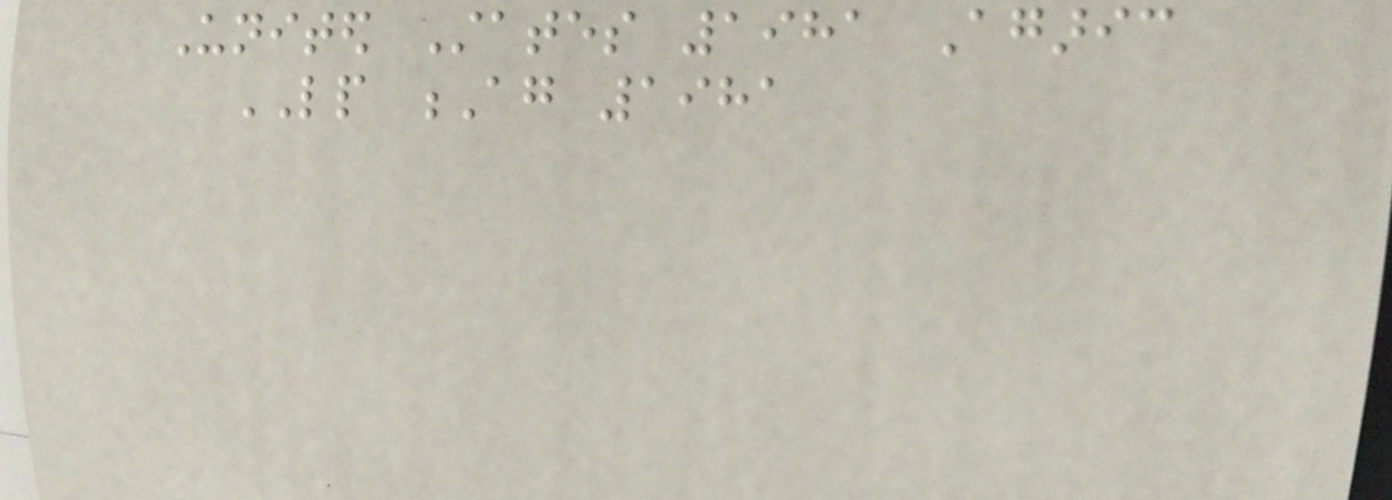United States 1981 Agaric
LP Ag 1981
